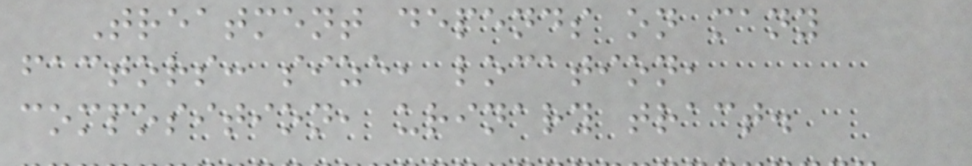Treatment depends on many
factors: size, location,
composition, urinary tract.
